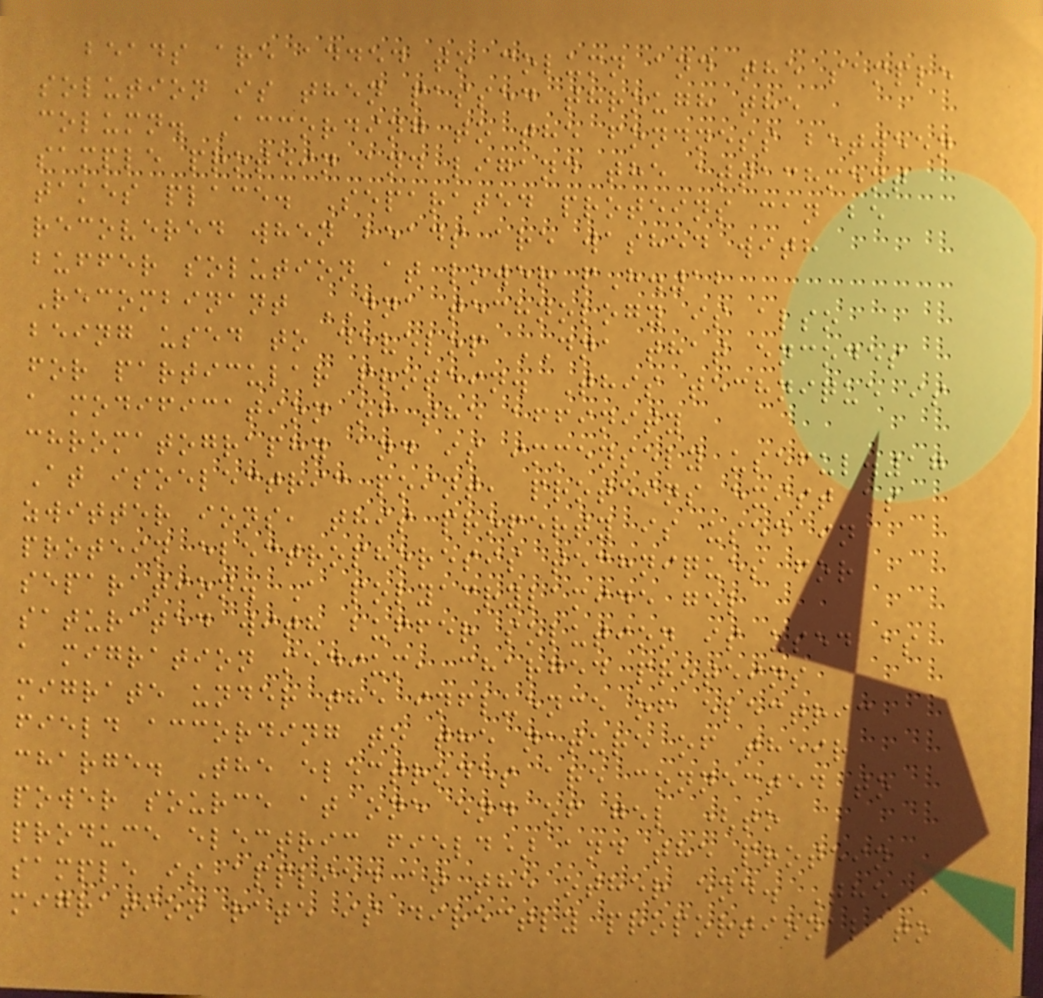beads are added to column and the sample
solution is then passed through the
column. According to the fondness between
sample protein and ligand the attachment
takes place. Separated proteins can be
recovered when beads are washed with
buffer solution at lower pH.12
Recombinant DNA technology is also
being used to develop DNA that encodes
for particular protein. This technique is
a modification of the affinity
chromatography and is immensely useful.17
At isoelectric point, proteins exist as
zwitter ions, this property is used in
protein electrophoresis techniques for
separation. A polyacrylamide gel
saturated with buffer solution is used as
a migration medium, charged proteins
migrate under the influence of electric
field according to the nature of their
charge. The electrodes are connected to
power source at one end of gel (to
produce electric field) and the protein
sample is applied at the other end. The
migration rate is directly proportional to
